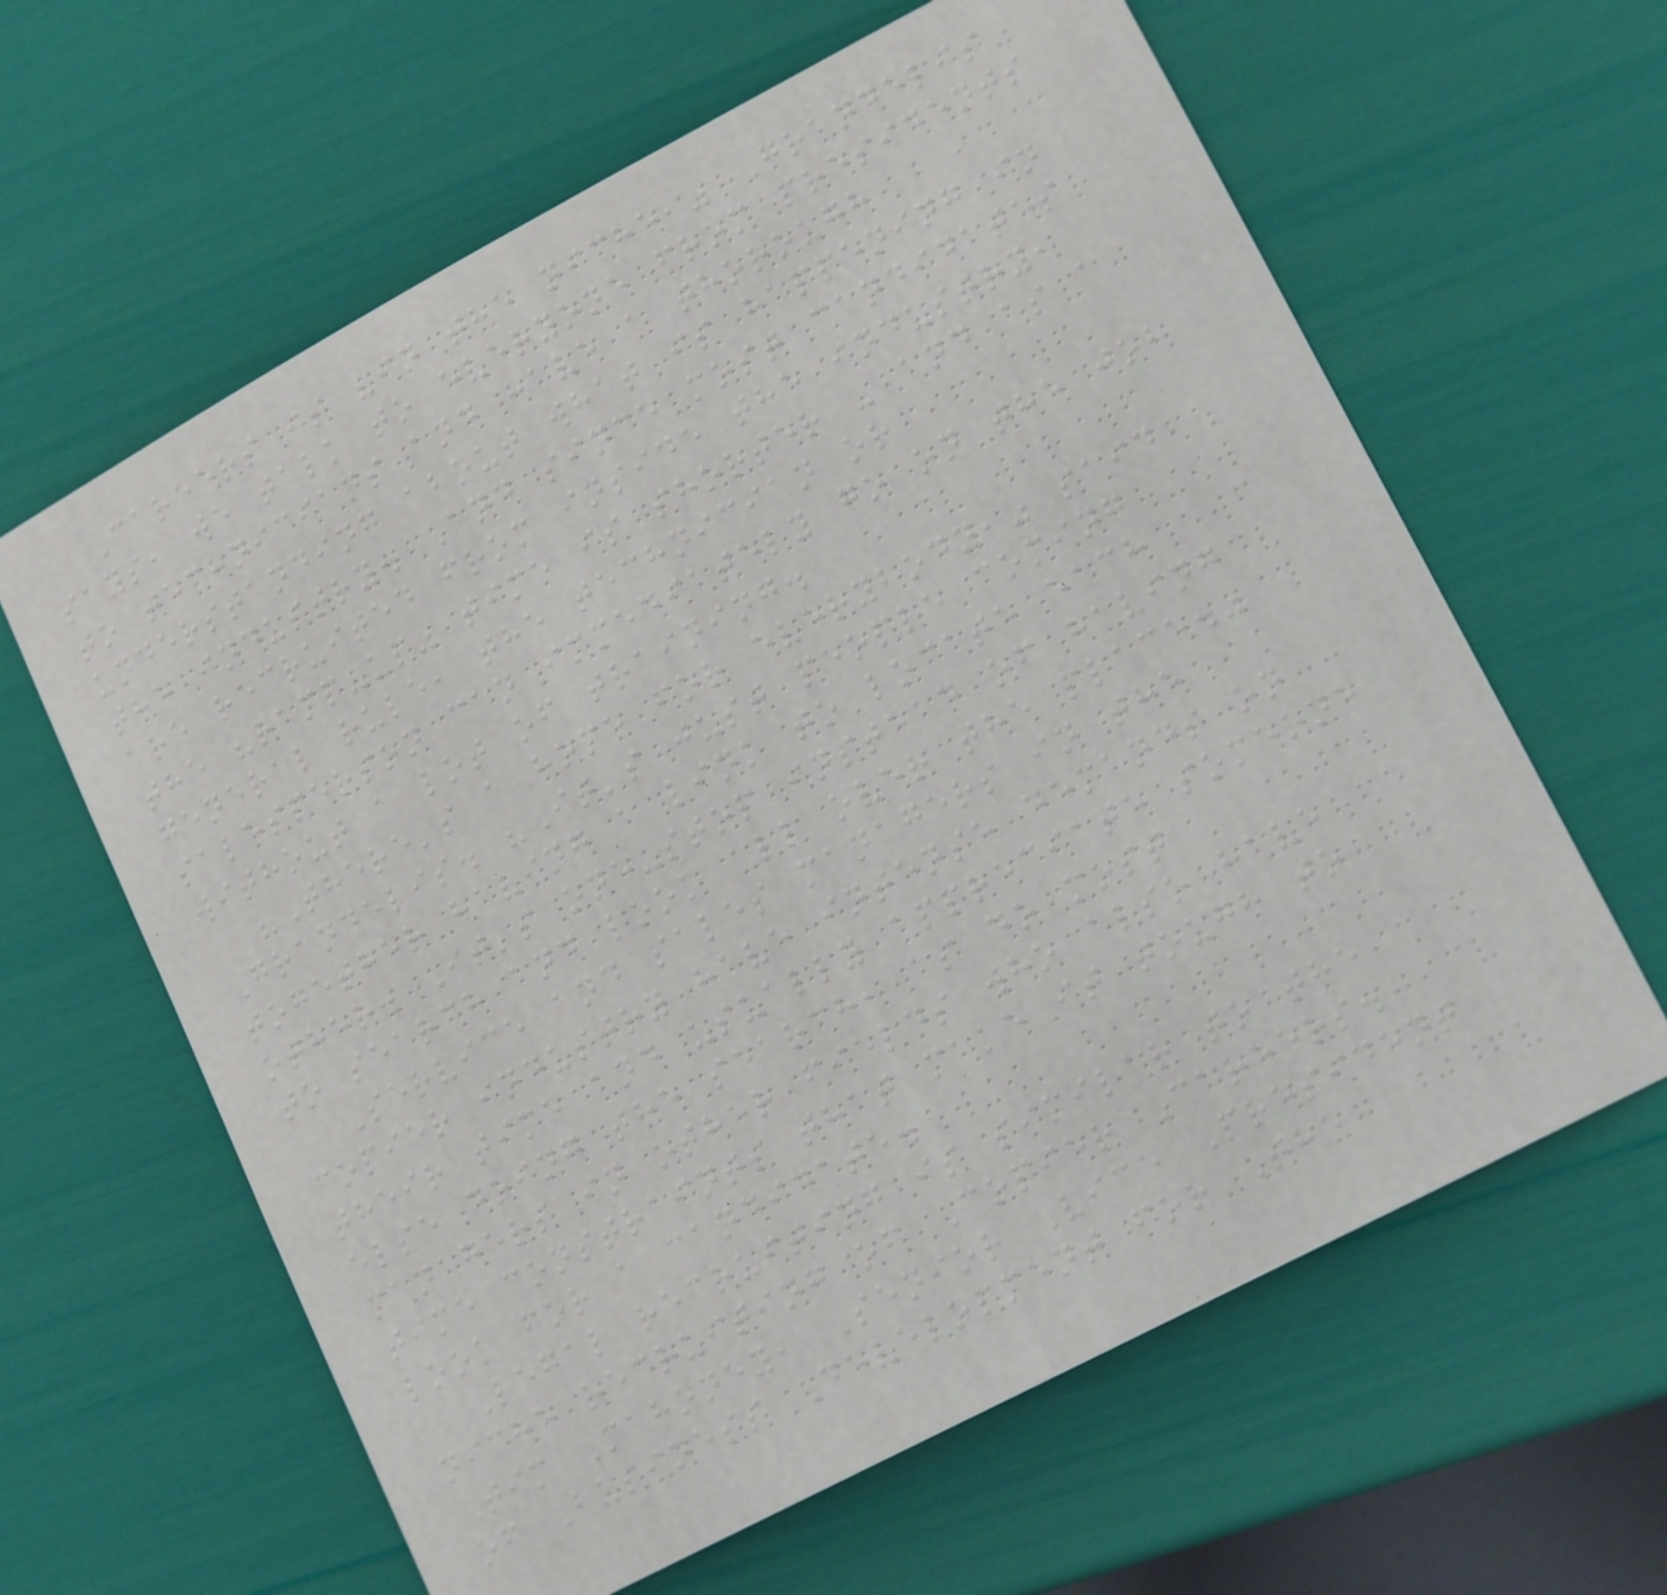Careers is "in the niche," Grandelis
says, we talk to everyone from presidents
to technicians and have a thorough
understanding about what is happening in
the industry. And since most candidates
are recruited from inside the industry,
the "ramp-up" time is shorter - and as a
general rule, the technician or
salesperson can immediately go on the job
without a lot of training.
"There's a home for everybody," said
Grandelis. "It's just people coming
together having a link to locate each
other. It's one-stop instead of having
to search and look all over the place."
Service and sales managers in the
copier industry have intense demands on
their time and usually appreciate someone
else doing the search, as do most
managers in other fields who also have
time constraints that make it tough to
look for a candidate.
Legal recruiting is similar to the
niche recruiting of Copier Careers.
Tim Mahoney, Senior Vice President
of Business Development for The
